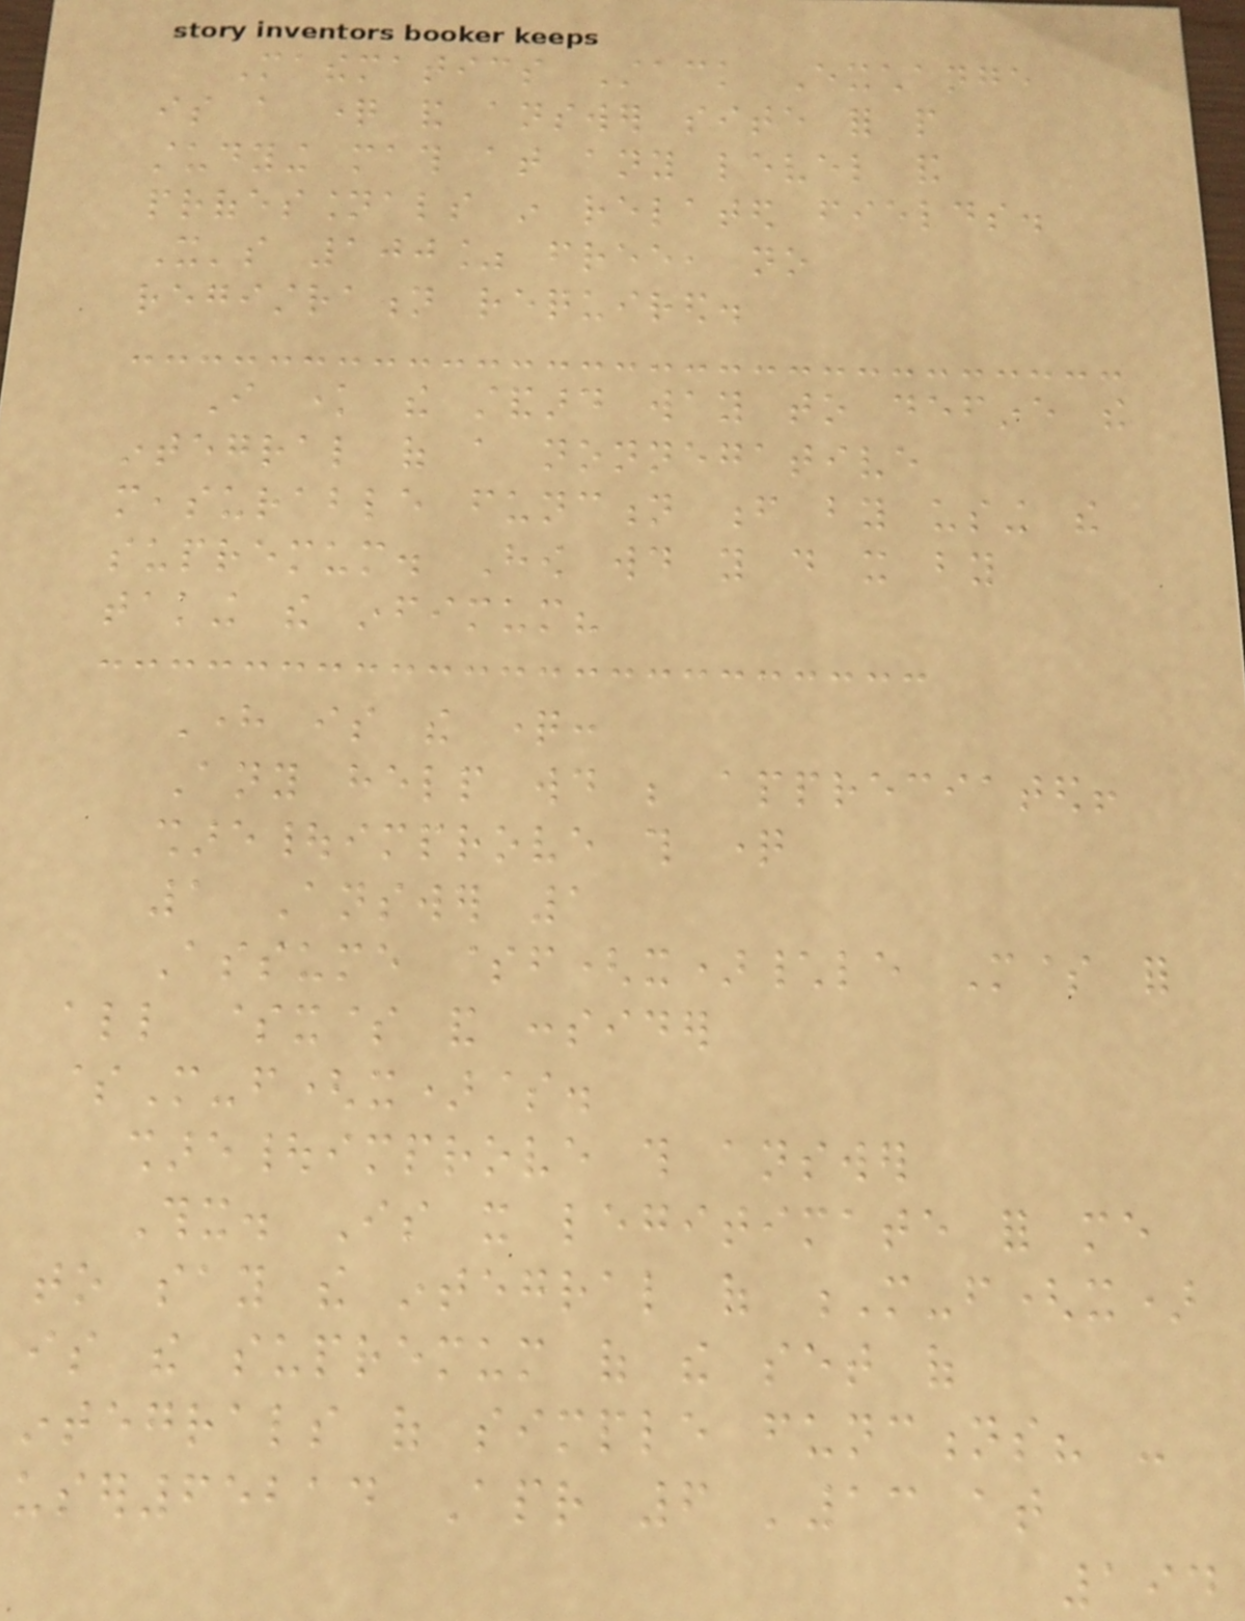Mathematics Stack Exchange
is a question and answer site for people
studying math at any level and
professionals in related fields.
It's 100% free, no
registration required.
I know the standard way to define the
integral of a nonnegative
measurable function f by using the
supremum. How would you do it by
taking the infimum?
Here is the question:
Any help would be appreciated!
share|improve this question
1 Answer 1
Assume $f(x)\le M$ for
all $x$ and consider
$M-f(x)$.
share|improve this answer
Thx. Is it legitimate for me
to say the integral of M-f(x)
is the supremum of the set of
integrals of simple functions? -
user65214 Apr 6 '13 at
194
